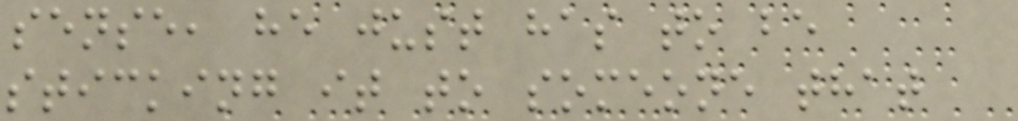sense, he just has to be
sticking it to someone that
